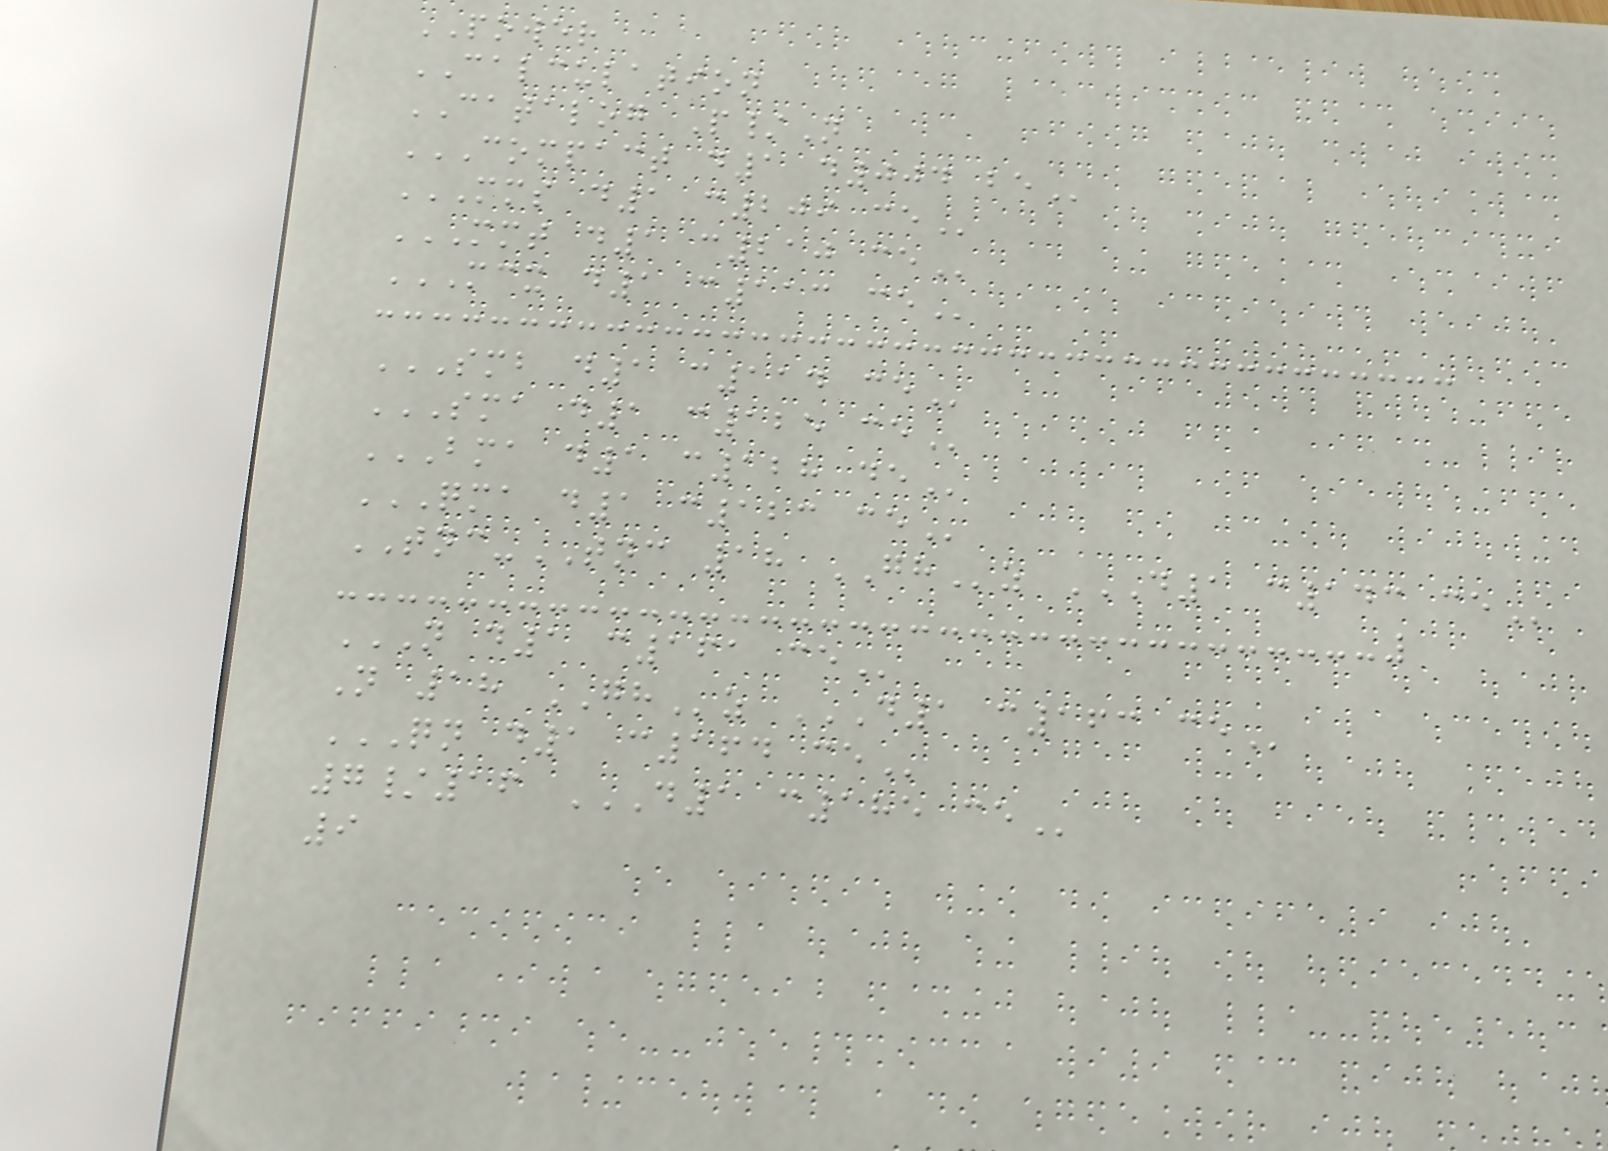POWER
CALCULATION
CATALOG P/N
COMPACT D1 D004 BE
MMS D1 C209 CE
MMT D1 C210 CE
MCX D1 C113 CE
SMB D1 C114 CE
SMA D1 C125 CE
BMA D1 C128 DE
QMA D1 C123 CE
TNC-TNC 18 GHz D1 C143 CE
N D1 C161 CE
N 18 GHz D1 C163 CE
QN D1 C164 CE
7/16 D1 C185 CE
9
